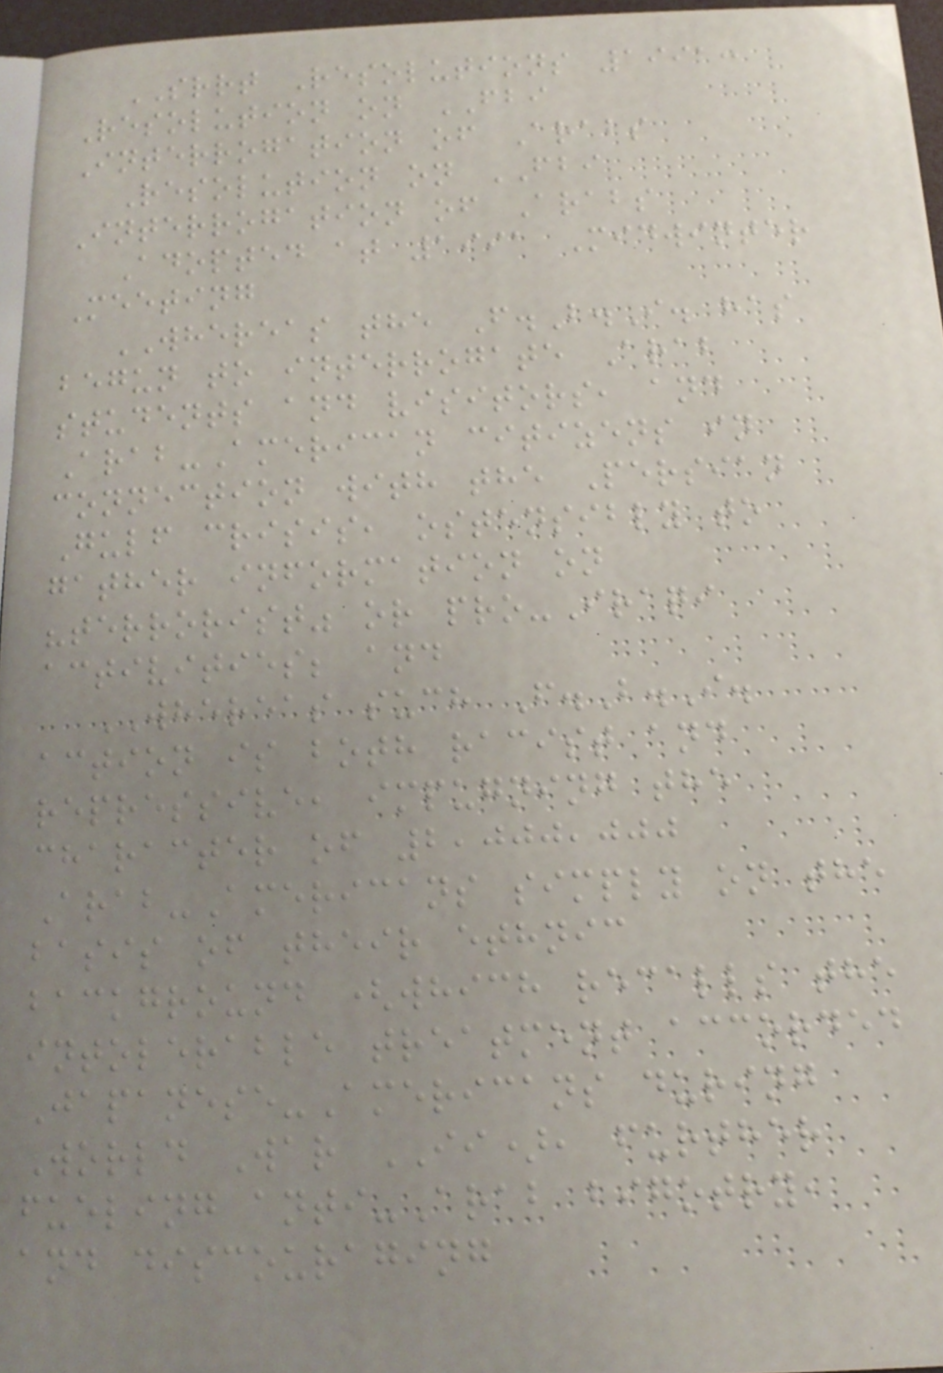SRRT Resolutions 1991:
Resolution on FBI
Interrogation of Arabs
Resolution on FBI
Interrogation of Arabs
Adopted at 1991 Midwinter
Meeting
WHEREAS the F.B.I. has
begun to interrogate Arab
students and visitors, and
Arab-American citizens in
connection with the Persian
Gulf crisis, ostensibly to
gather information on
"terrorist" or pro-Iraqi
activities; and
WHEREAS such F.B.I.
action is both racist and
repressive, impugning the
character of 2,000,000
Arab-Americans simply on the
basis of their ethnic
background (which recalls the
intolerable treatment accorded
Japanese-Americans during
World War II), further
fueling anti-Arab bigotry,
and discouraging
